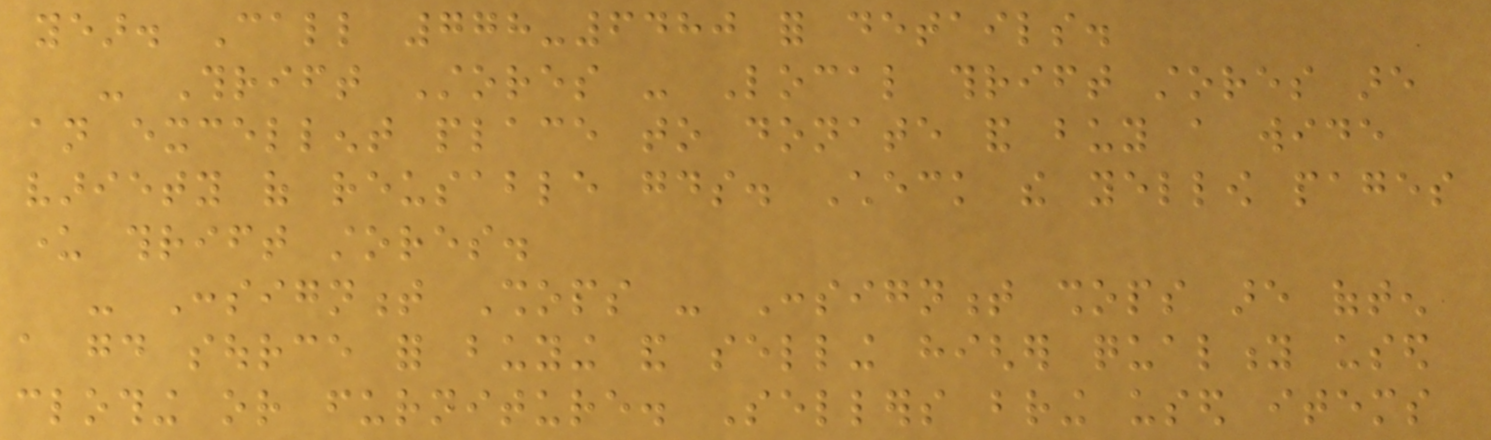year. Call 778-6480 for details.
- Thrift Stores - Local thrift stores are
an excellent place to donate and buy a wide
variety of reusable goods. Check the yellow pages
under thrift stores.
- Consignment Shops - Consignment shops are often
a good source for buying and selling higher quality used
clothing or furniture. Sellers bring used items
